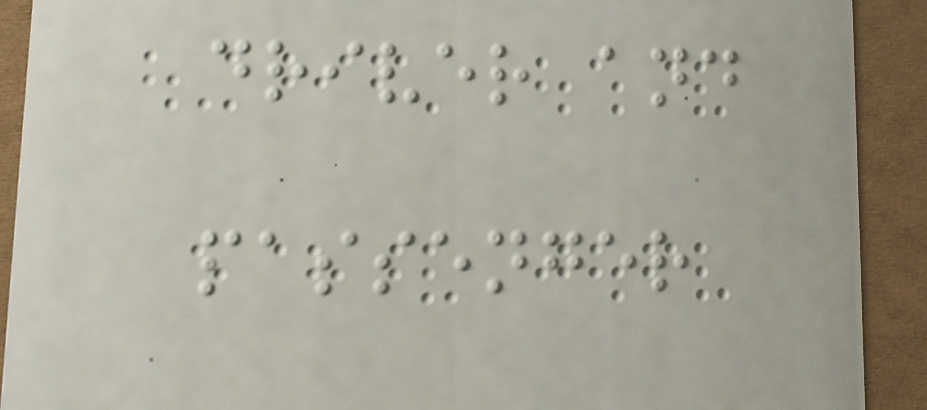driver and
passenger
